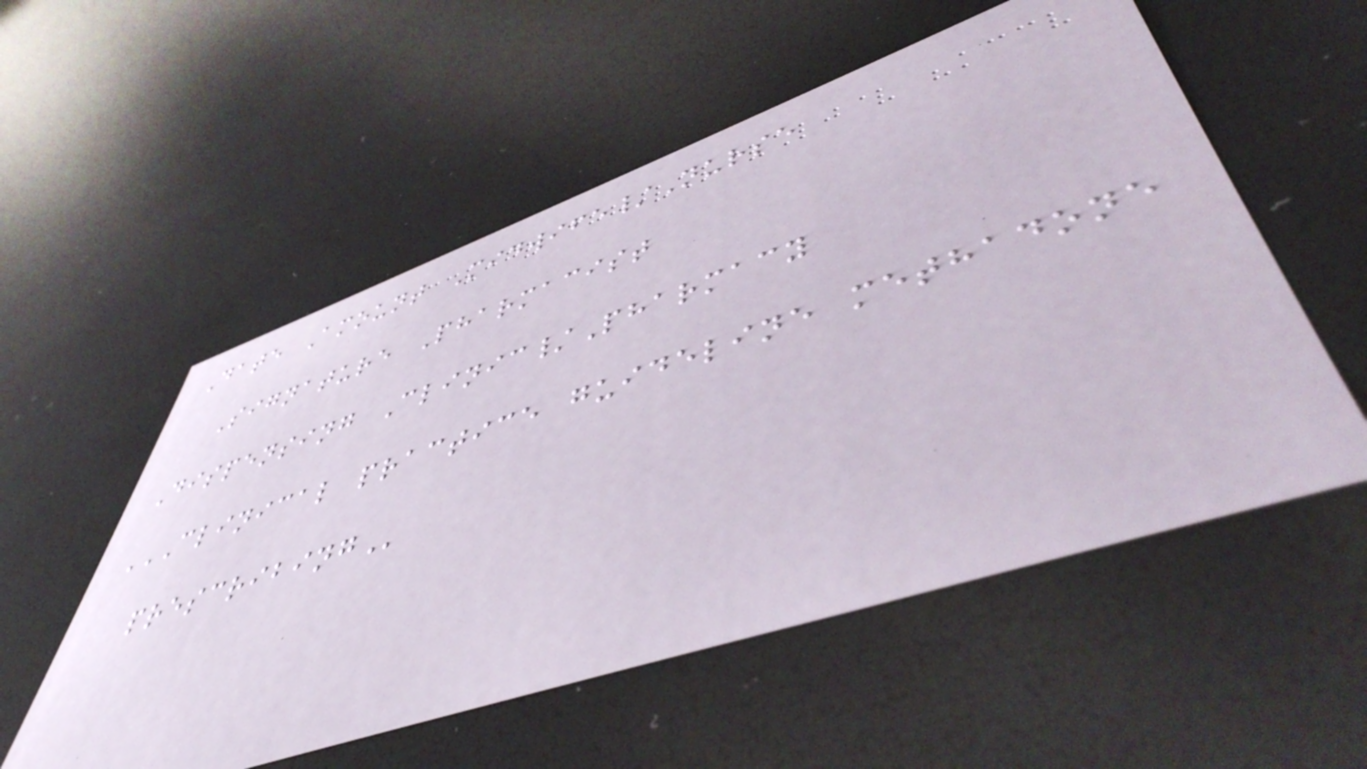Date Amount Midwife/Nurse
Signature Pharmacist
Dispensing Clinic/Pharmacy
CLINICAL PRACTICE GUIDELINE METHADONE
PRESCRIBING
